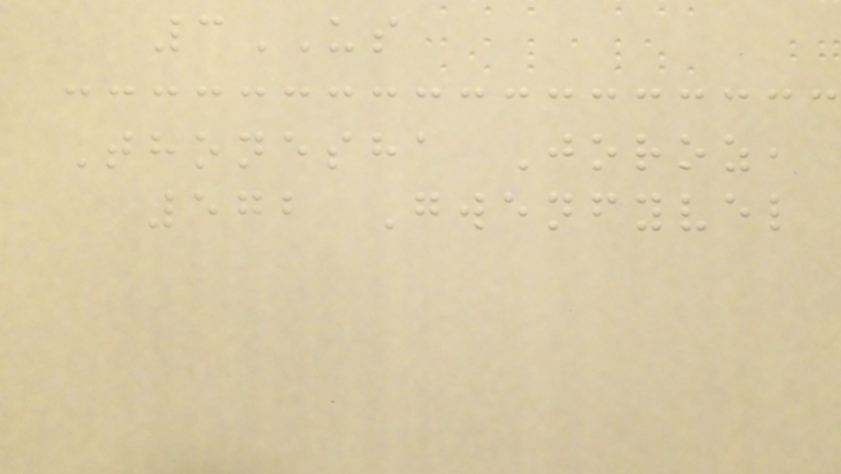3US
Thonesha Joroz,
572 Gwenfyvel
